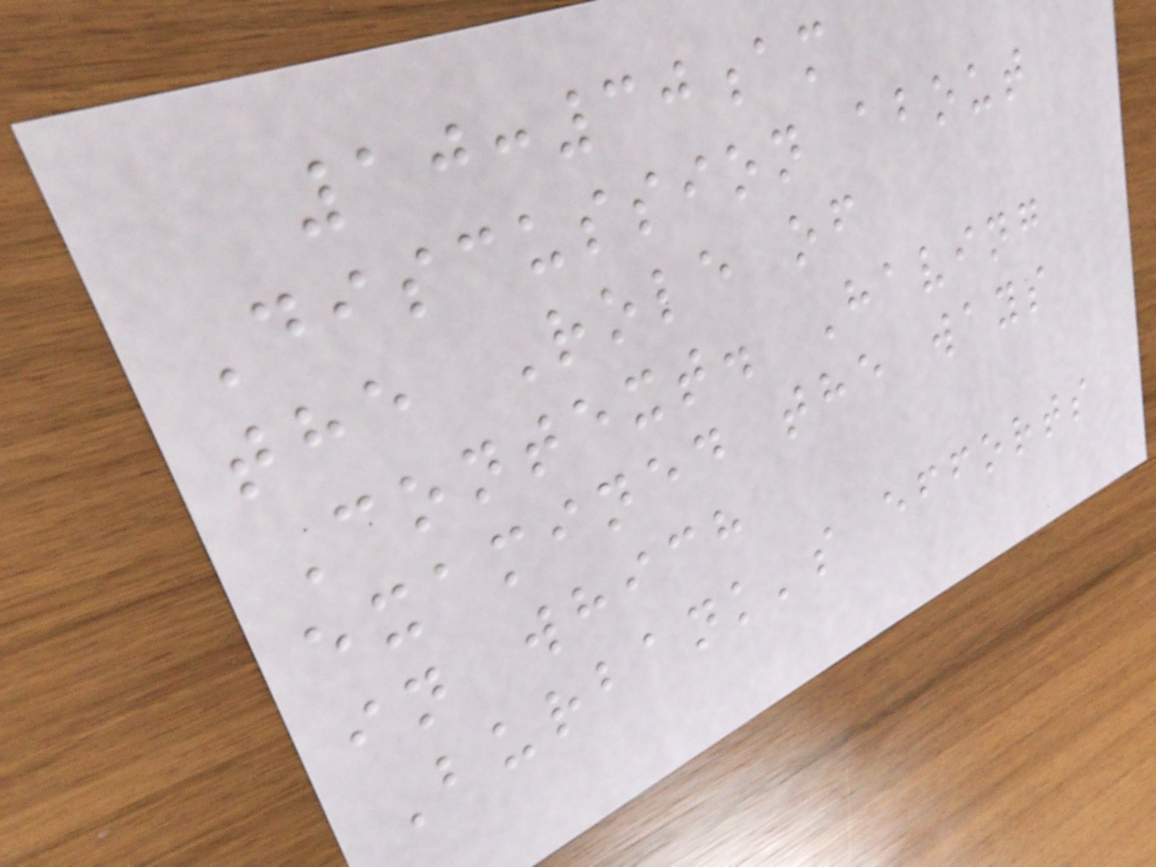10:30am
Discussion about
the Role of
Context. Having
examined the ways
in which
Burbank's efforts
